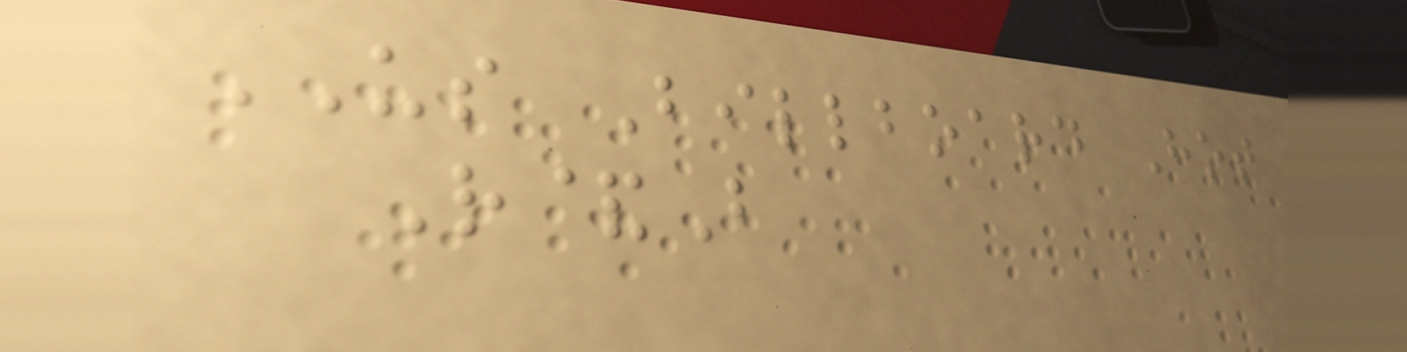US Billboard Hot
R&B
